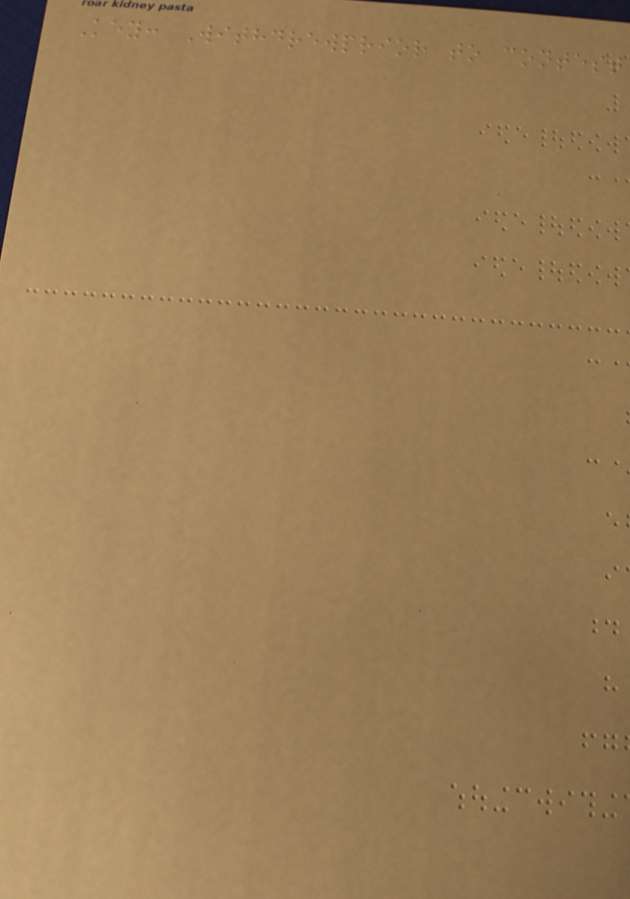Key: Withdrewprior to contest
